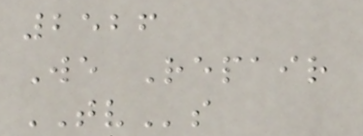2526
We Repair
TVs
